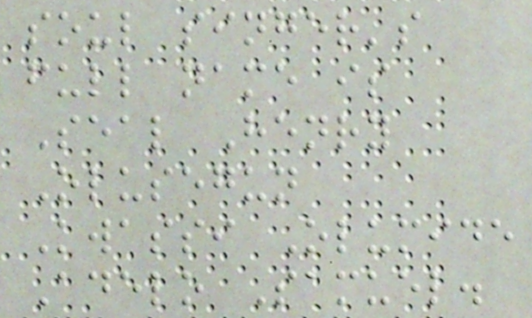soul singer's
full name is
Seal Henry
Olusegun
Kwassi Olumide
Adelo Samuel.
